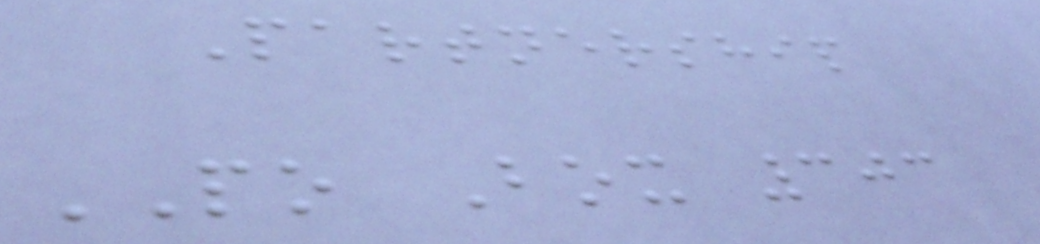Partnership
PO Box 303
